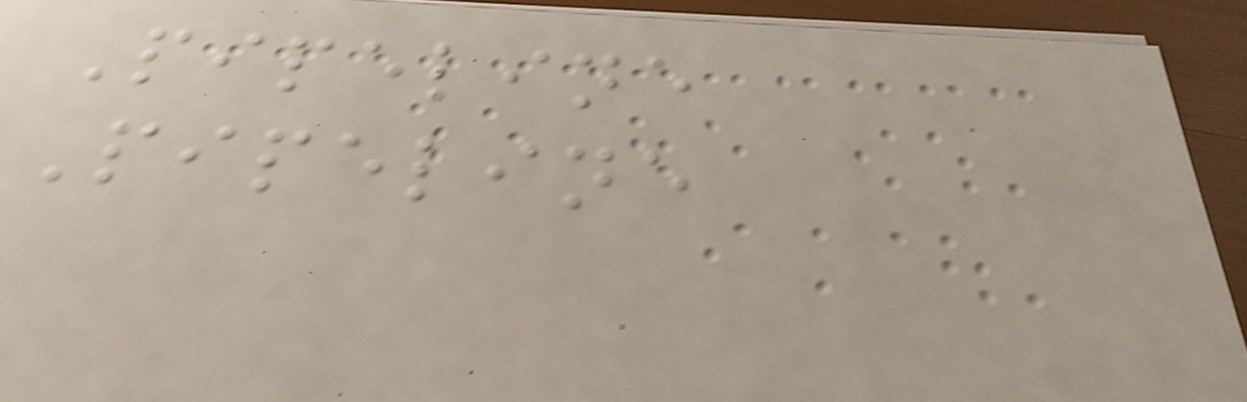Pipeline
Pipeline
